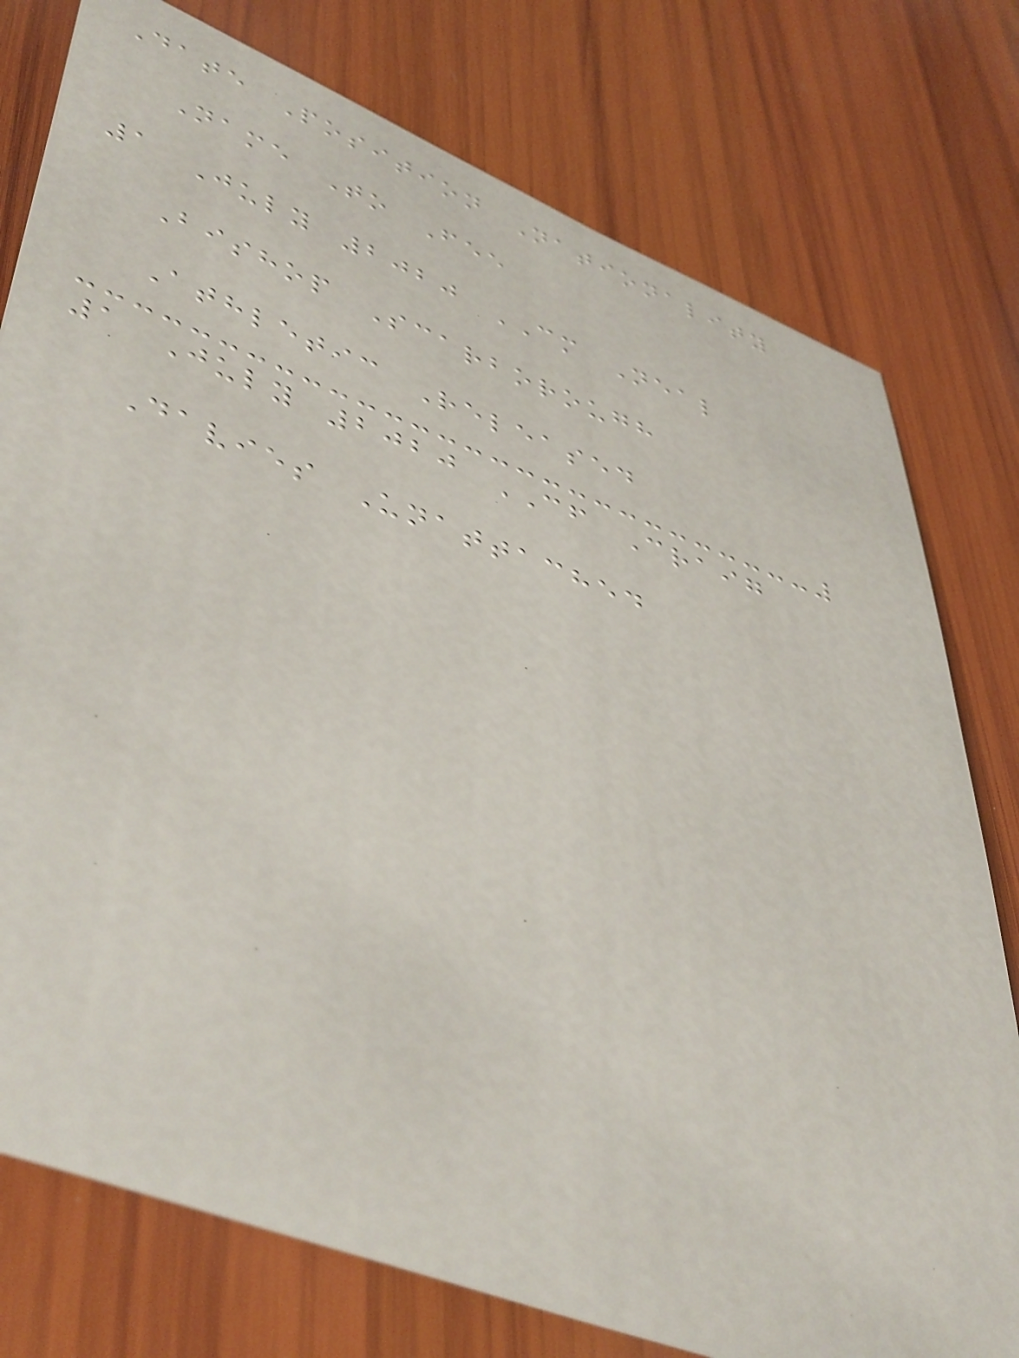Date Position Nationality
Name To Fee
1 July 2020 CM Neal
Bishop Scarborough
Athletic Released
1 July 2020 CF Craig
Davies Unattached
